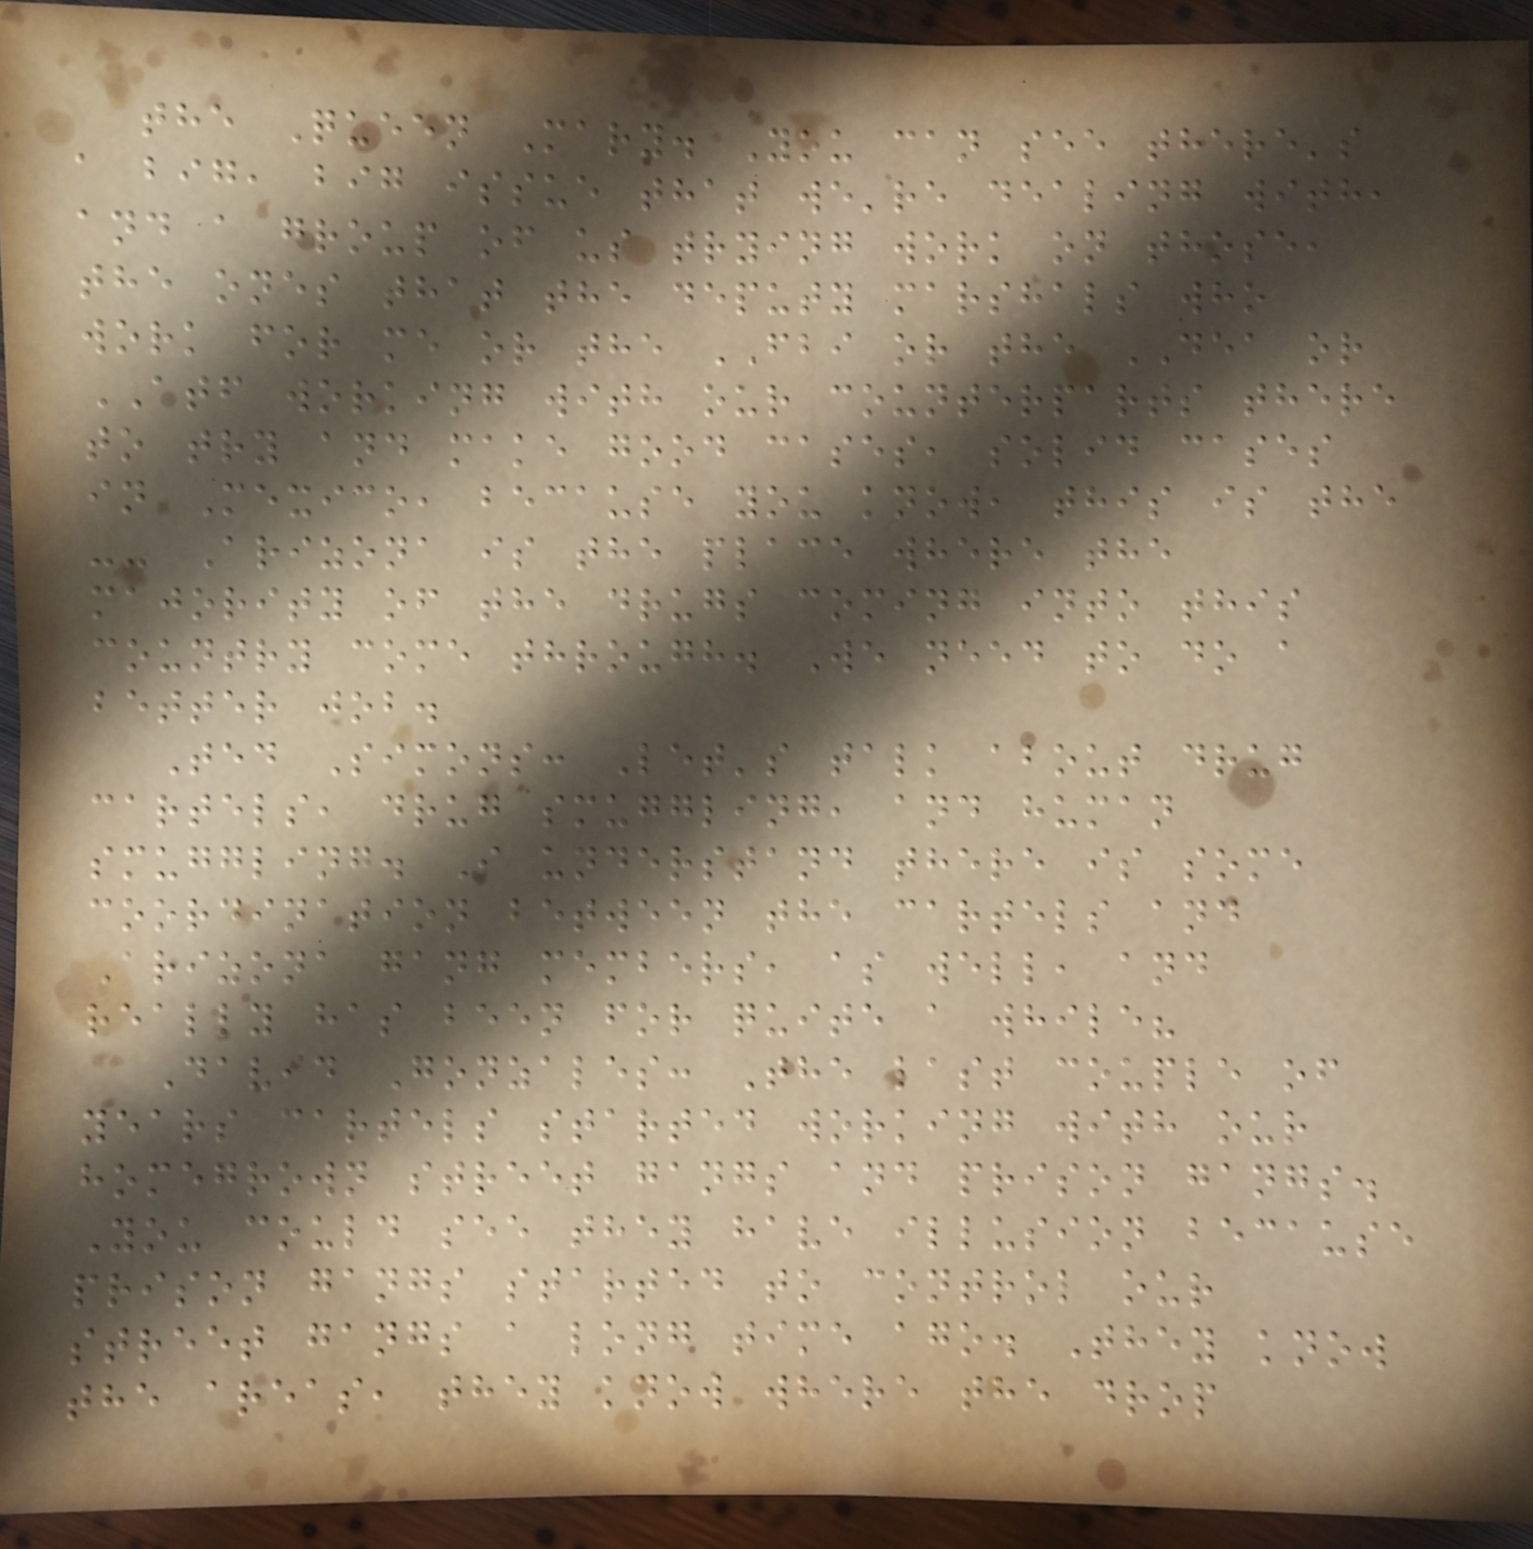the Queen Mary. You can see there's
a big, big issue that we're dealing with,
and a group of us trying work on those,
the ones that the deputy marshals who
work for me or the FBI or the DEA or
ATF working with our counterparts there
to try and make good cases, solid cases
in Mexico, because you know, this is the
-- Arizona is the place where the
majority of the drugs coming into this
country come through. We need to do a
better job.
Ted Simons: Let's talk about drug
cartels, drug smuggling, and human
smuggling. I understand there is some
coordination between the cartels and
Arizona gang members, as well, and
really has been for quite a while?
David Gonzales: The last couple of
years cartels started working with our
homegrown street gangs and prison gangs.
You could see they have illusion because
prison gangs started to control our
street gangs a long time ago. They know
the areas, they know where the drop
